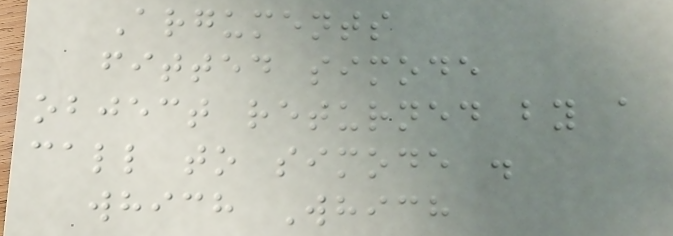Arguments
fitted simode
object returned by a
call to simode .
which Which
